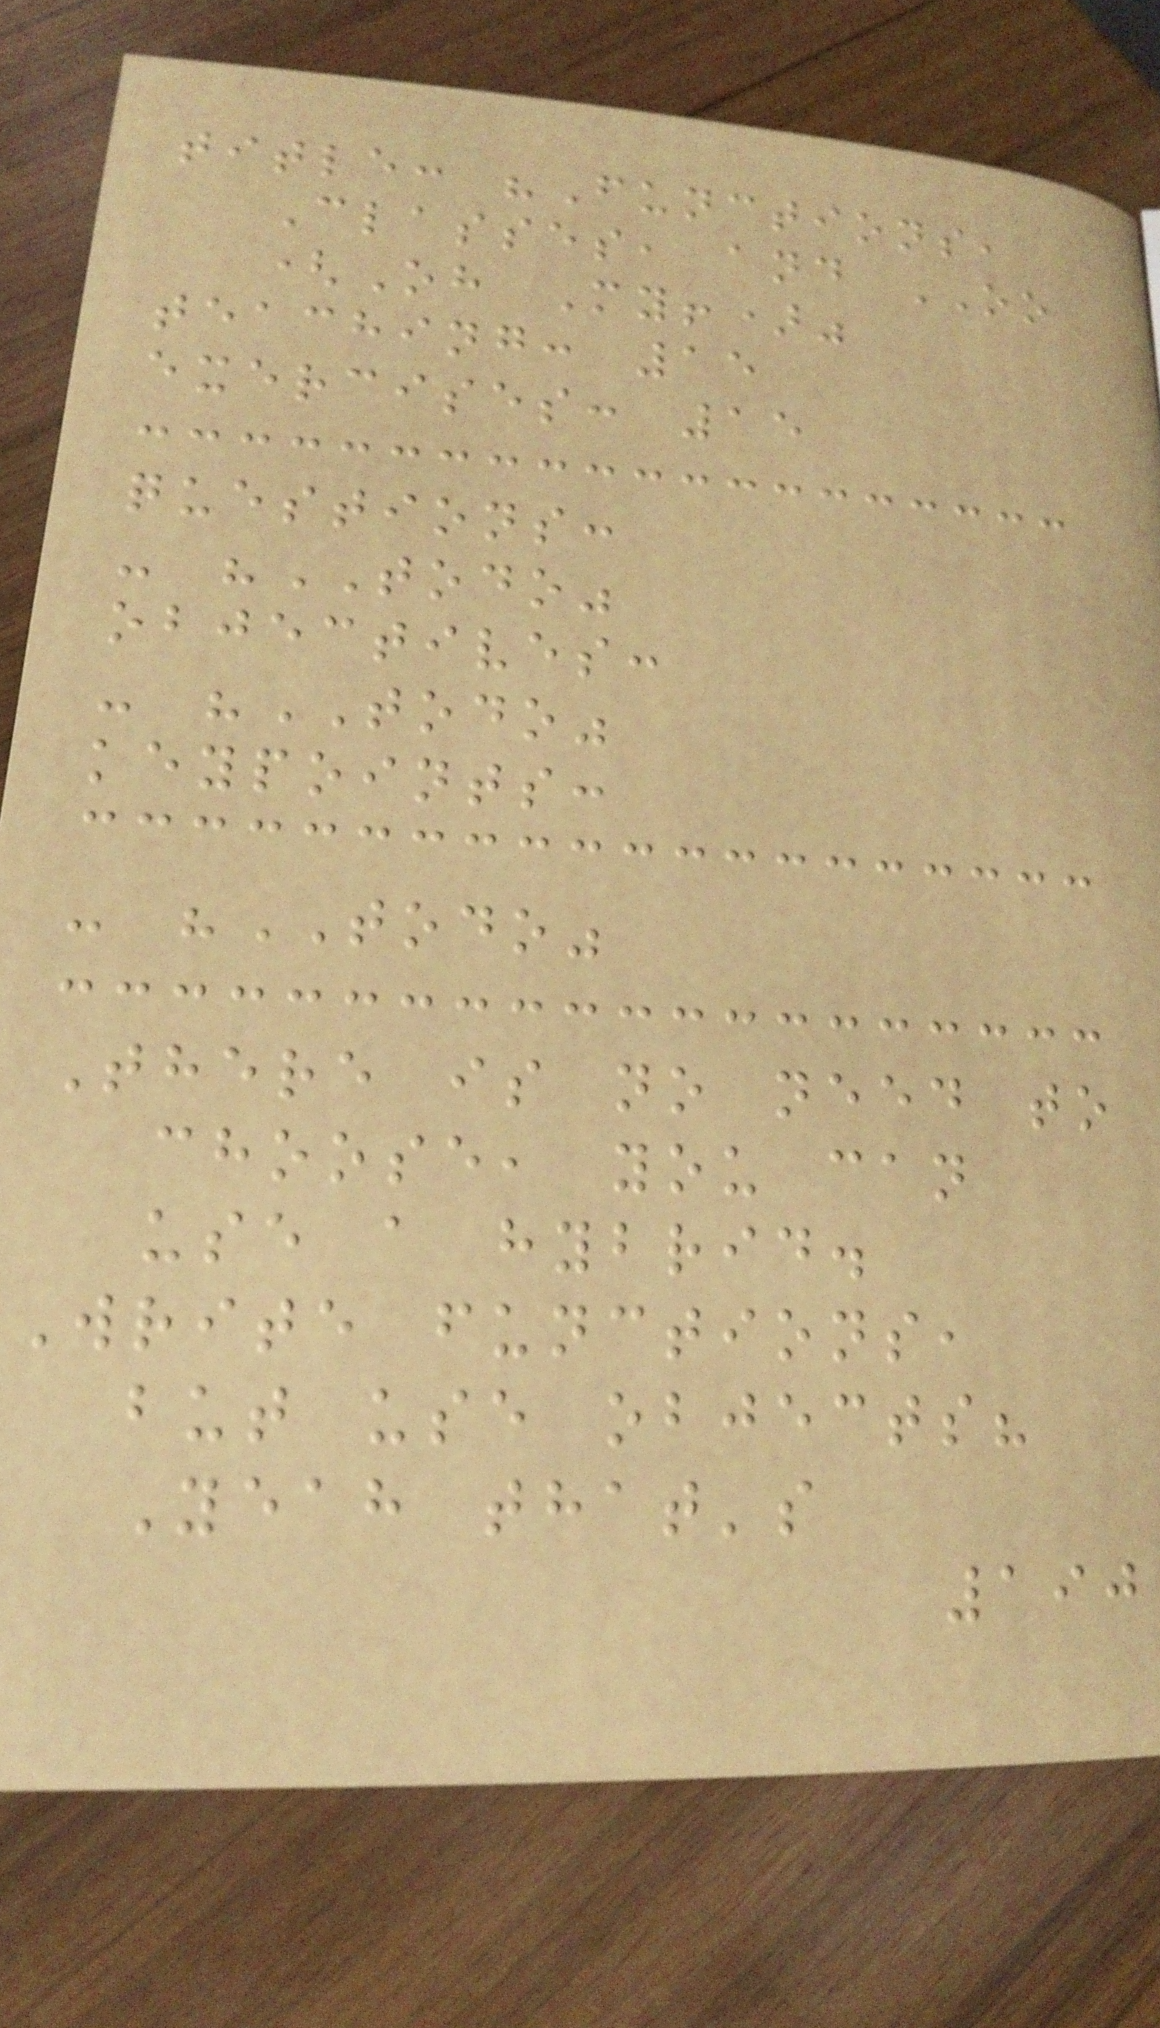title: "Functions,
Classes, and OO
(Oh My!)"
teaching: 15
exercises: 15
questions:
- "TODO"
objectives:
- "TODO"
keypoints:
- "TODO"
There is no need to
choose, you can
use a hybrid.
Write functions,
but use objects?
Yeah that's
190
